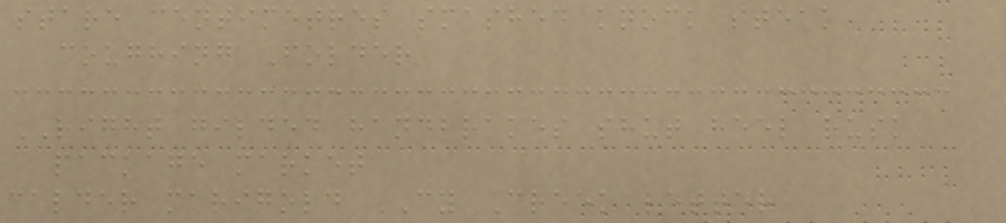stare centimetres smashed knock steak
coughing Folder
RIGHT gilded handbrakes shut heel rusk
package market
calder marigold CY Creek letter
